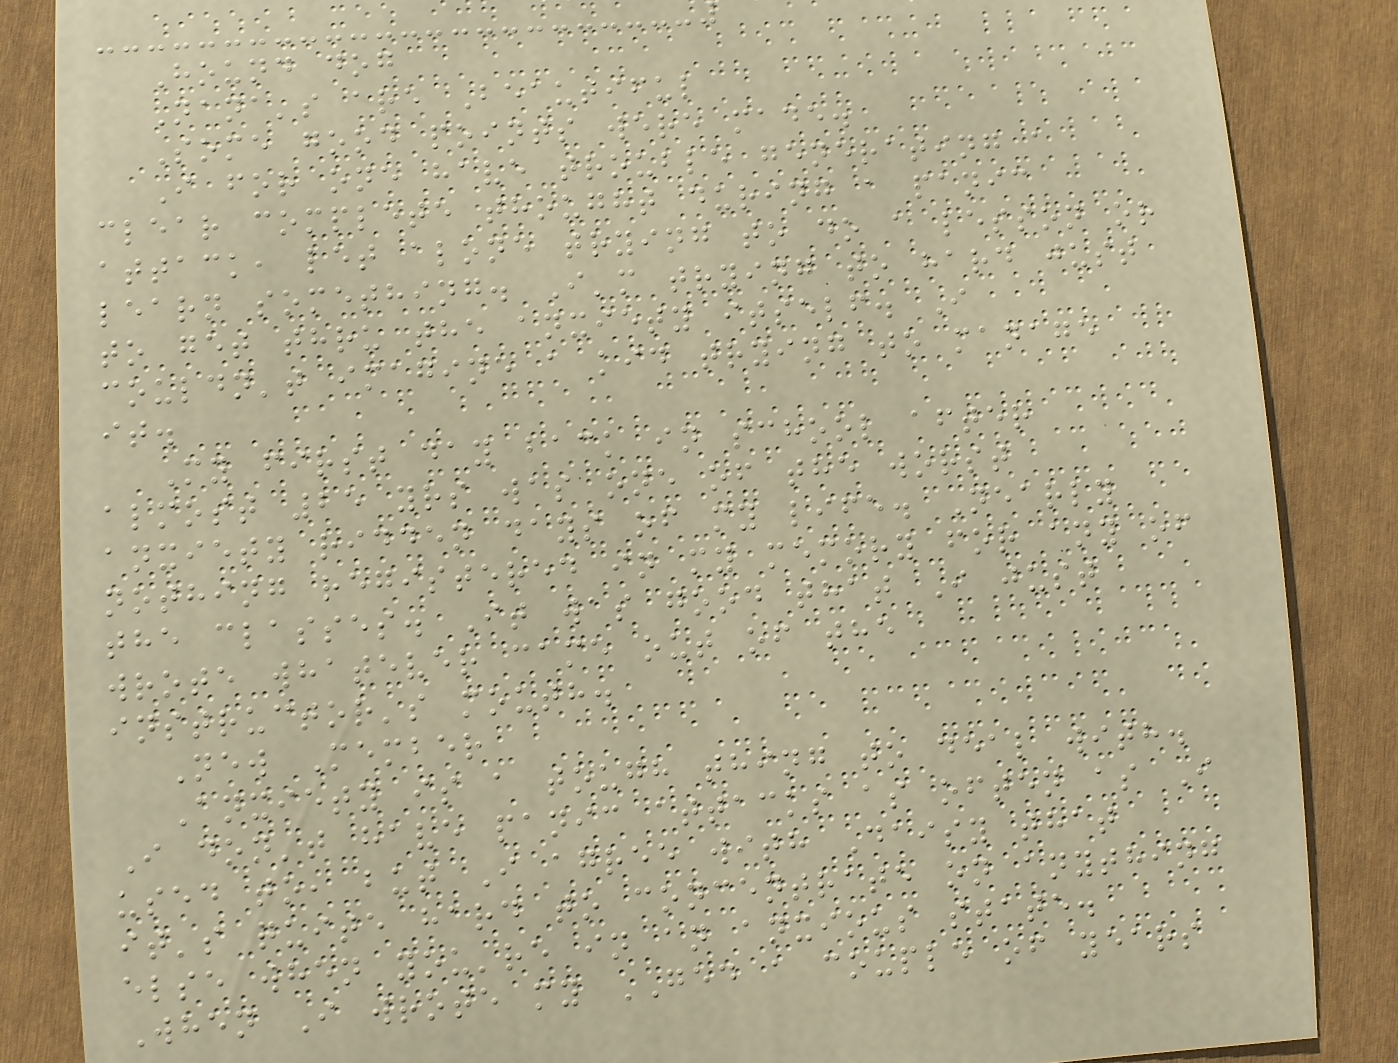Hound dog
Nana's are Beautiful
Some good points were made.
I for one have trouble generating a
clear complete thought during a panic
attack, let alone trying to do a lesson or
learn something. I'm trying to hard just
to get thru the anxiety itself. I
couldn't imagine a kid trying to manage
it.
My first day back in school after
almost 25 yrs was one of the worst
anxiety ridden days of my life. Nearly
nothing registered in my memory for any of
the classes. It was good that I just
wrote whatever came out of the
instructor's mouth.
New Member
Anxiety is a tough thing to deal with.
I don't have panic attacks as often as I
used to, but I agree with Daisy that
it's quite hard to concentrate on anything
else when you're in an anxious state.
When I wrote my GED a couple of years
